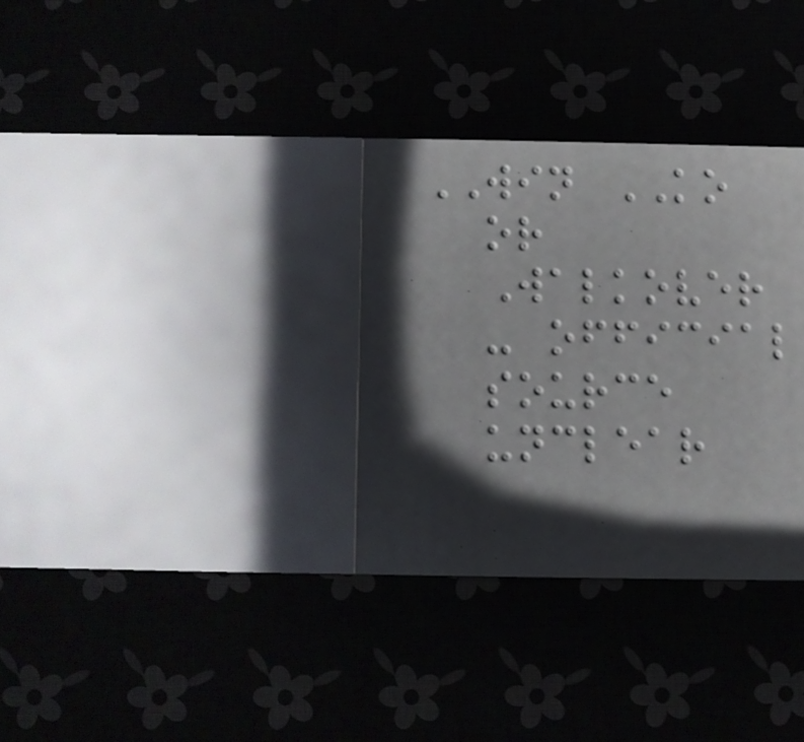WIN KO
or
Walkover
- official
source
unclear
